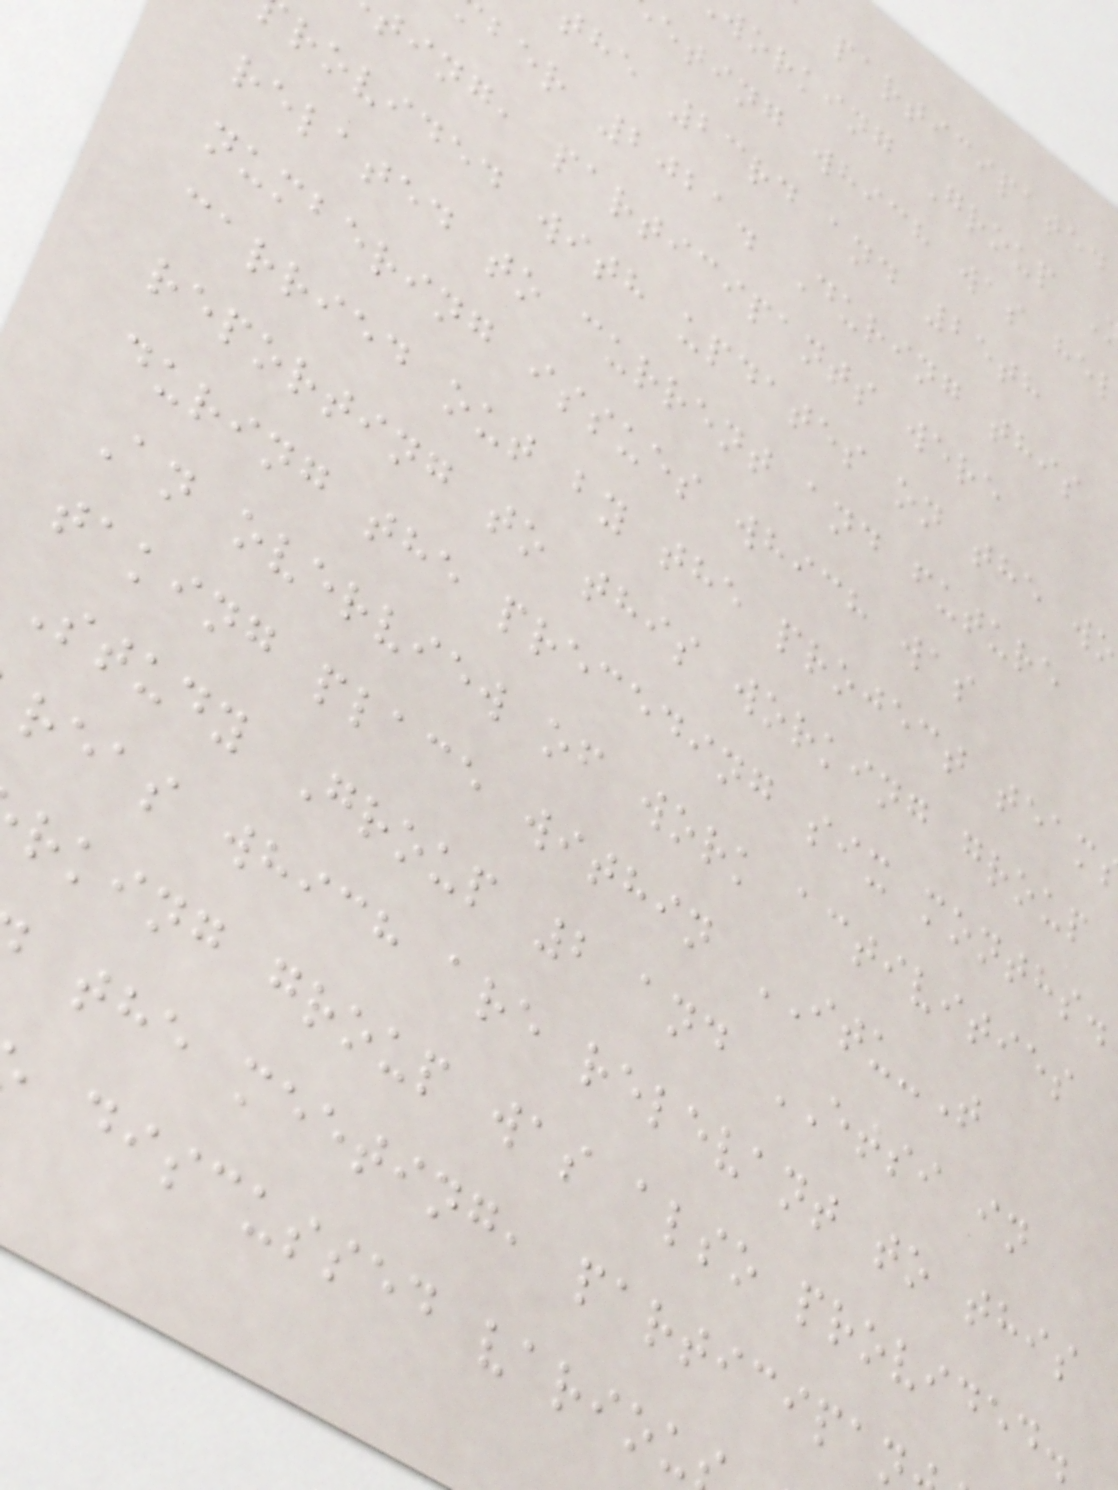participated
working Group
eting which was hel
the 23rd and 25th
ber 2021. During this
ting, participants were
rovided with updates on the wo
related to current and future
numbering issues which was
carried out by the project team
reporting to this working group
during the preceding six months.
An overview of work activities
taking place within ITU-T
Study Group 2 and ETSI in
reas which are relevant to this
rking group was also provided.
the meeting, participa
discussed variou
